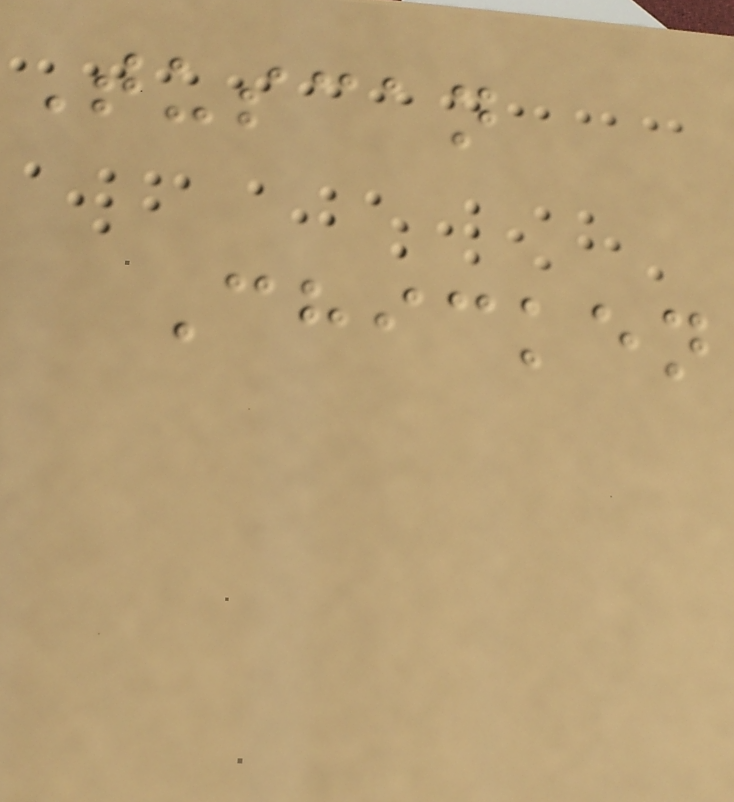Tuscan
Chicken
